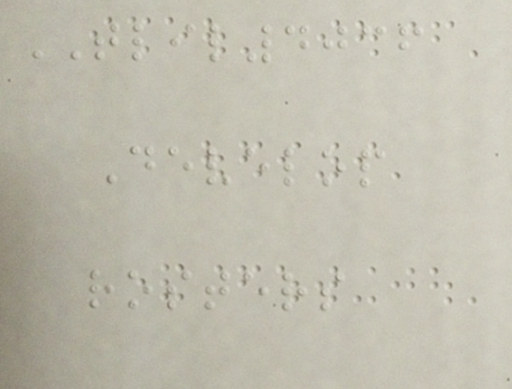TLIL4036
Develop
rosters
